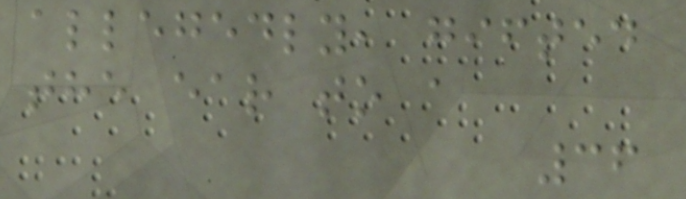allegedly, gifted
the ear to a
36
